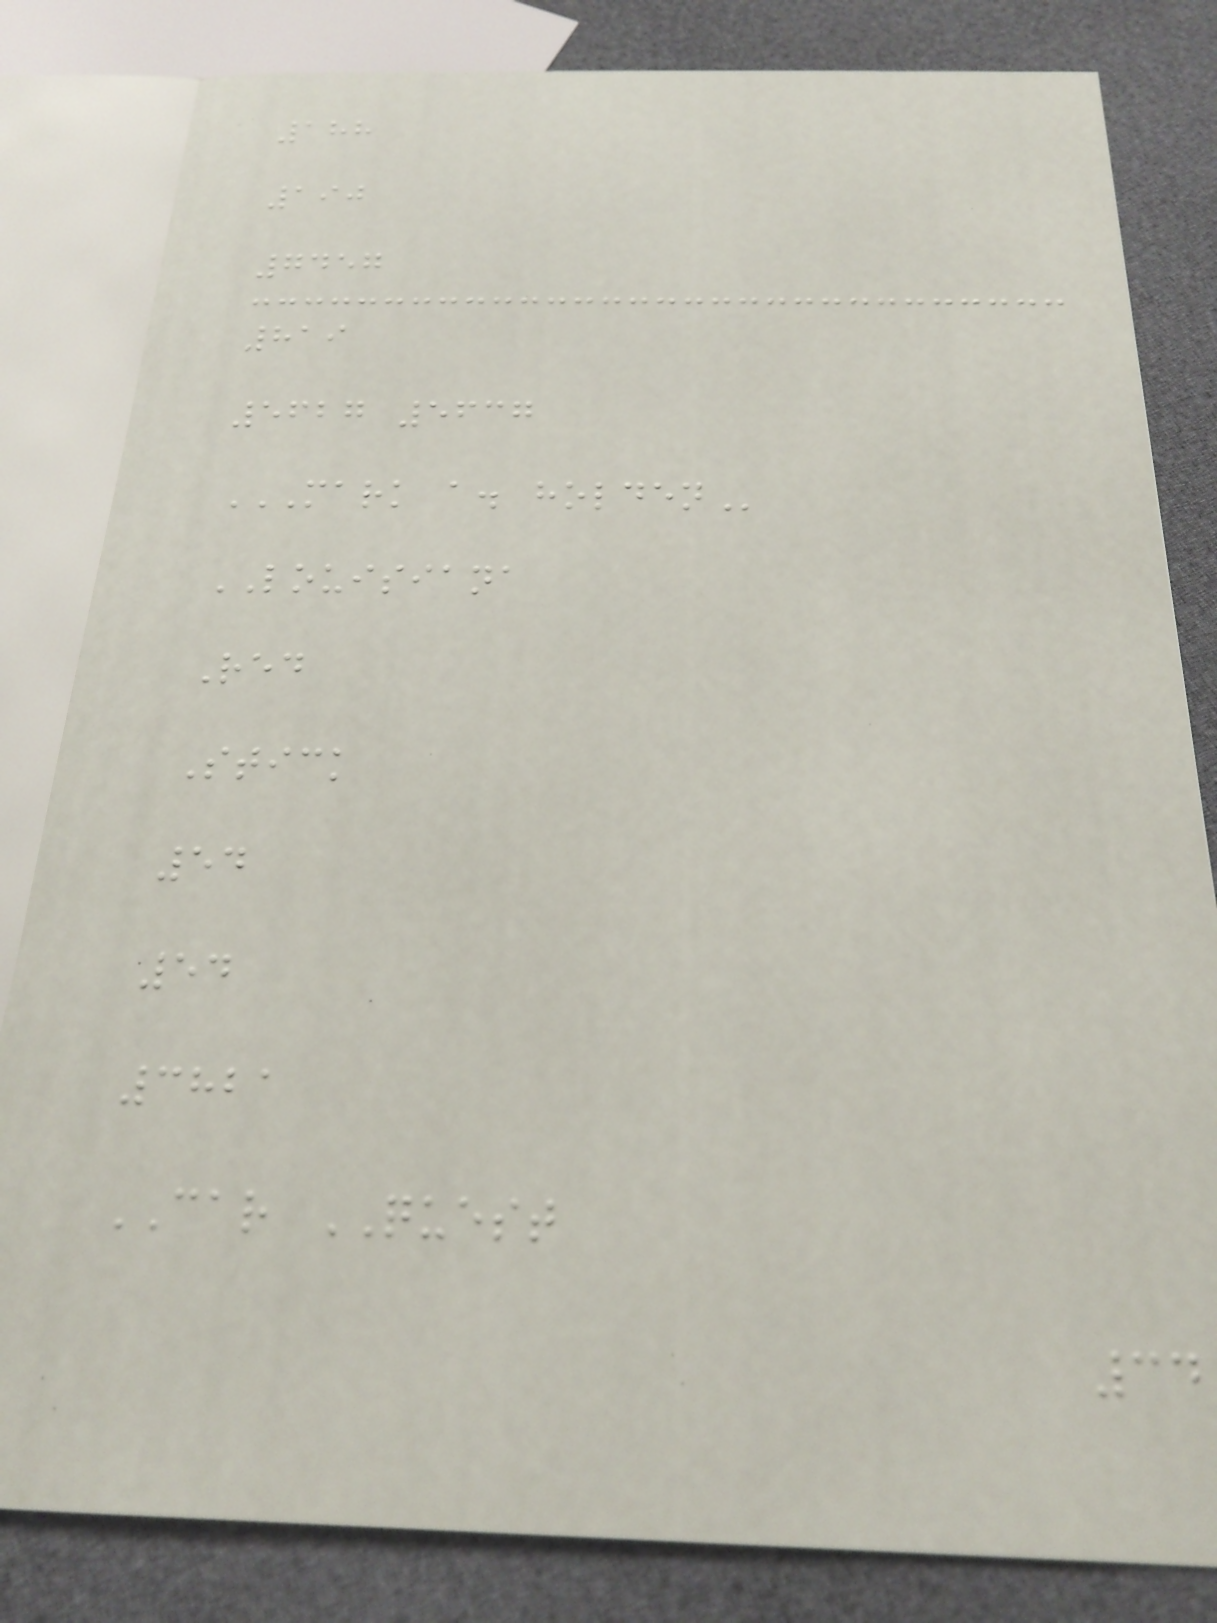188
190
7457
819
5627 5637
MARK A. HOLDEN
LOUISIANA
Red
Stick
54
54
3821
CAR QUEST
34
